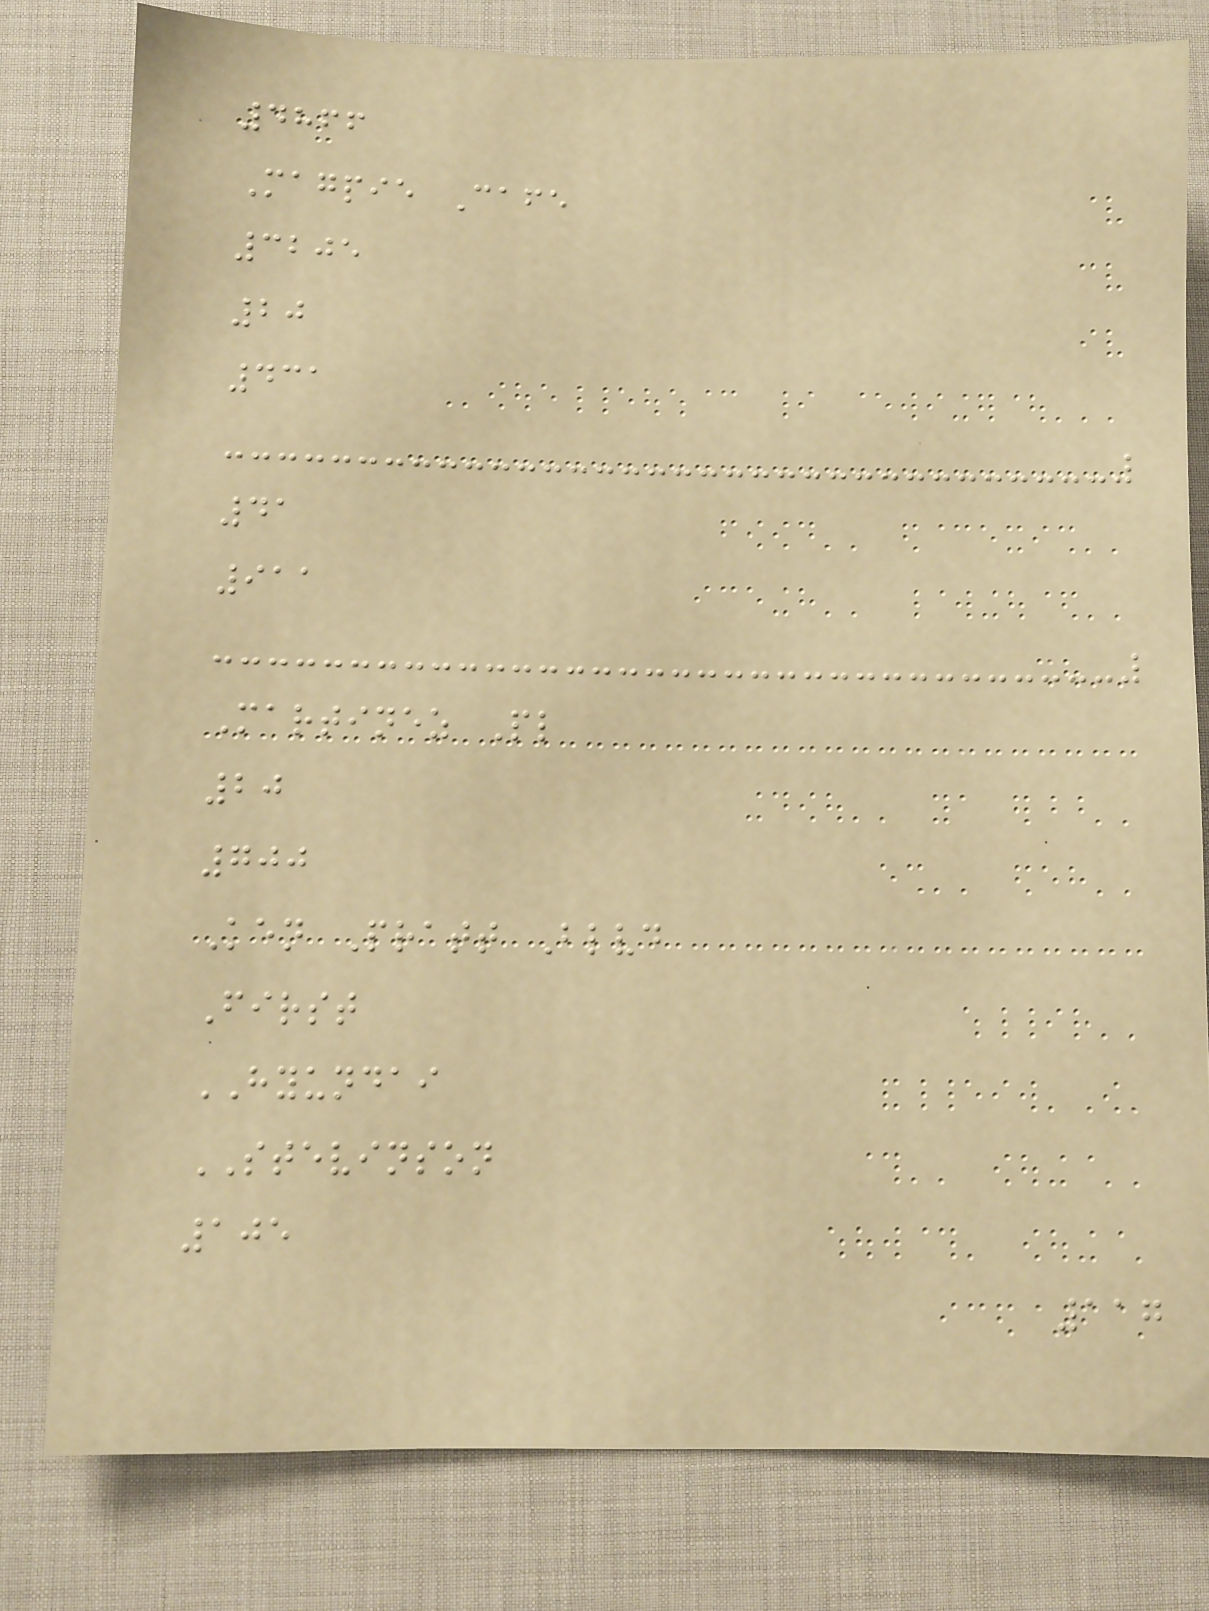4866
Magpie Cafe
3205
20
431
41
911
Martinez Pl
20
700
Ken Pratt Blvd
First
HYUNDAI
STEVINSON
105
117
